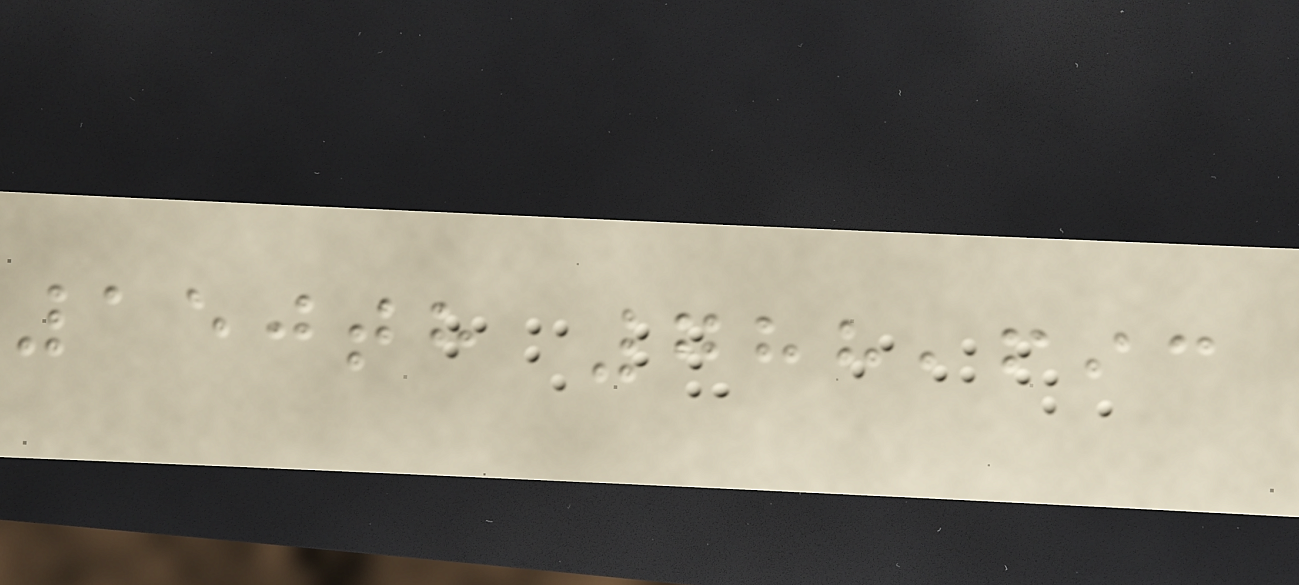150th 788,693
